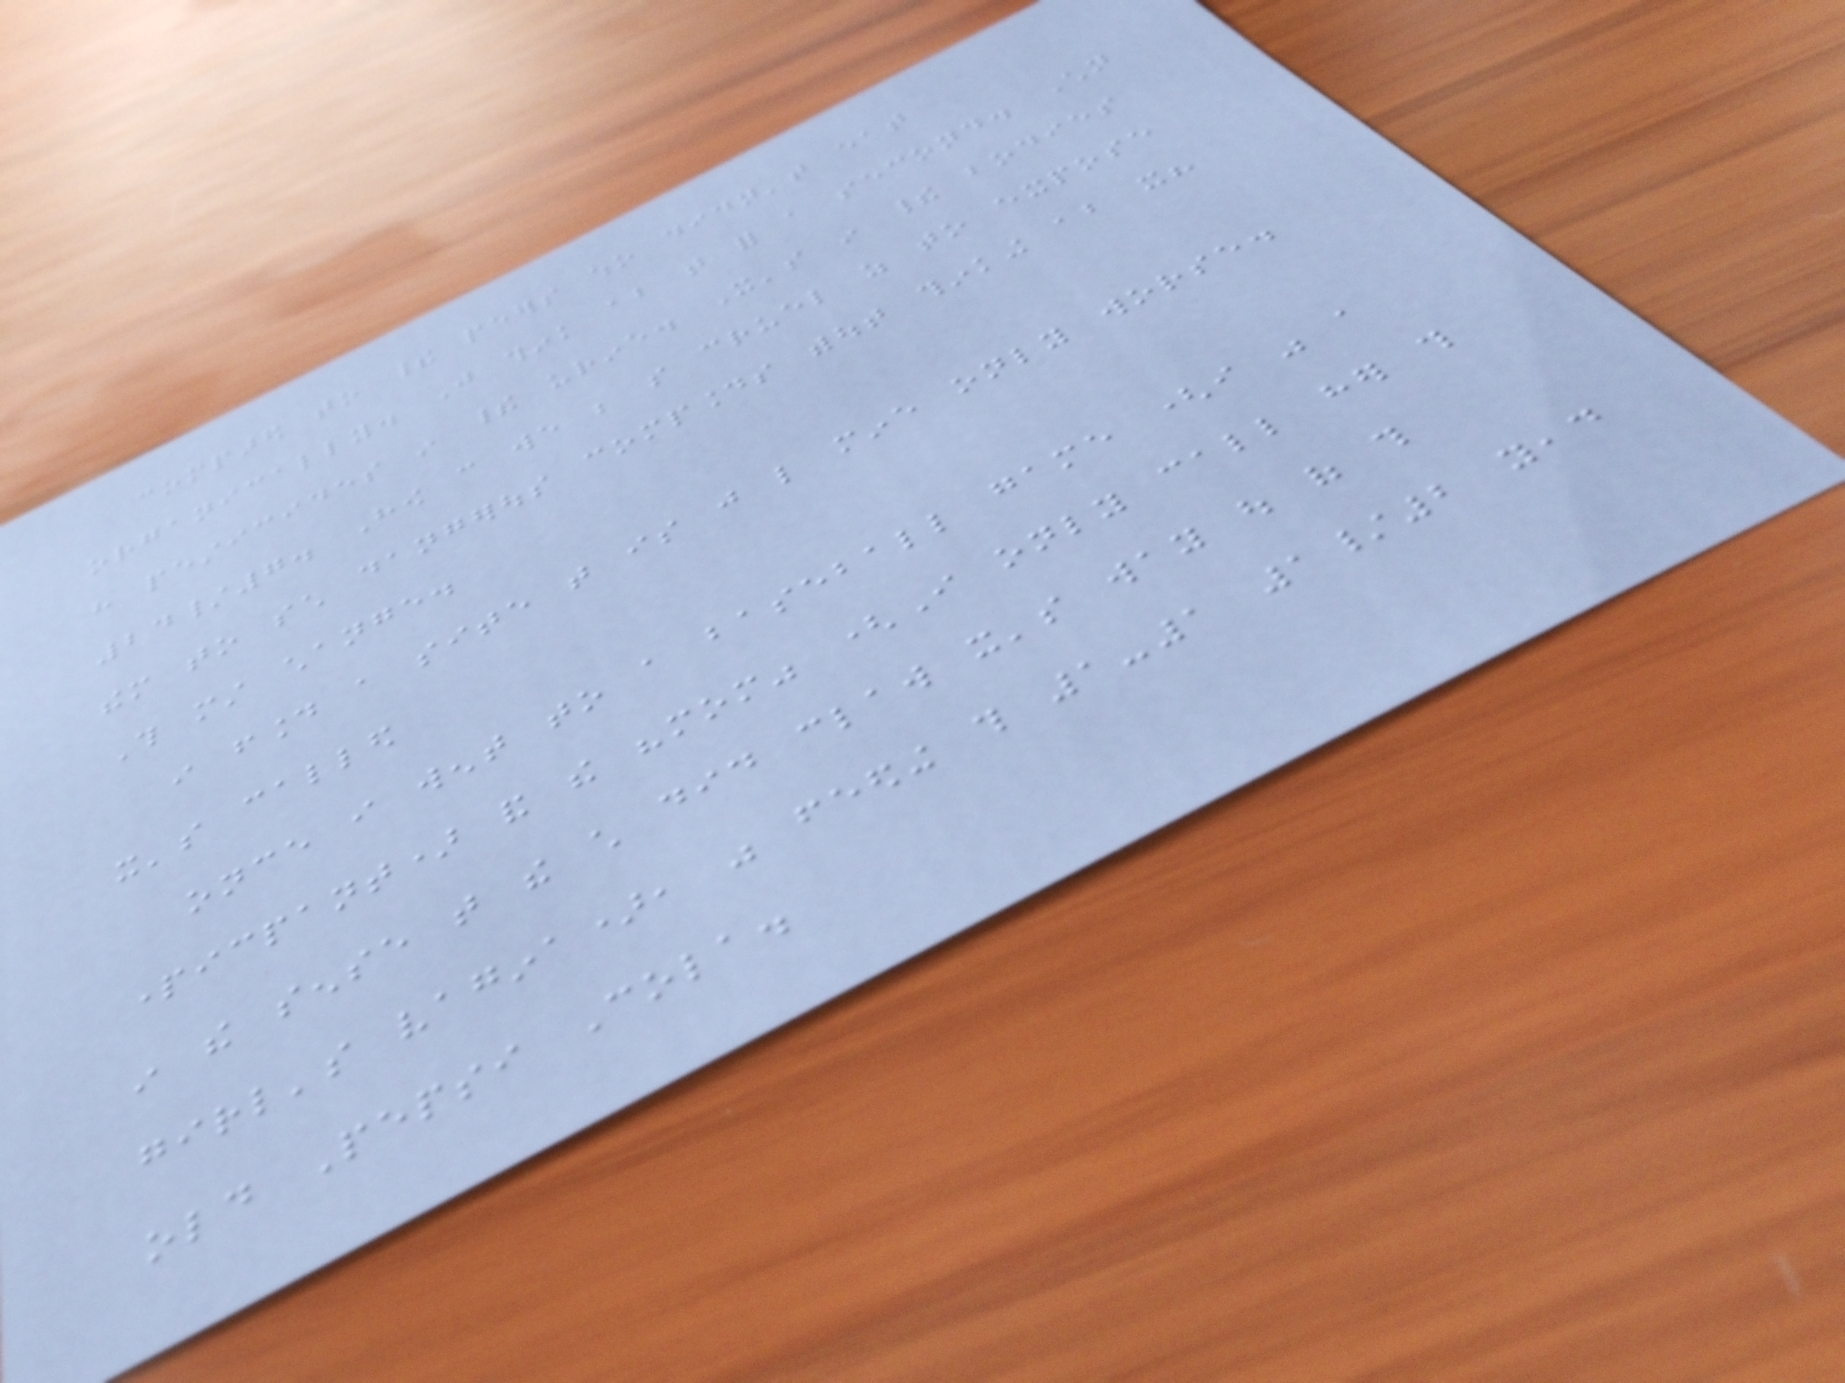compared to their peers who didn't eat
organically. Just think about that for a second. Children
have pesticides in their urine. It's in their bodies
24/7. How can we be so cruel as to expose
them to such dangerous compounds without thinking about it?
This must change.
i found a site that is just like mine only worse.
it's called
once i went to a baseball game (i was a
particpant) and the "mom" (I only call her this
in the sense that the child did claw it's way out of this
girl's vagina), was feeding this 1-1 1/2 yead
old Pepsi Cola.
